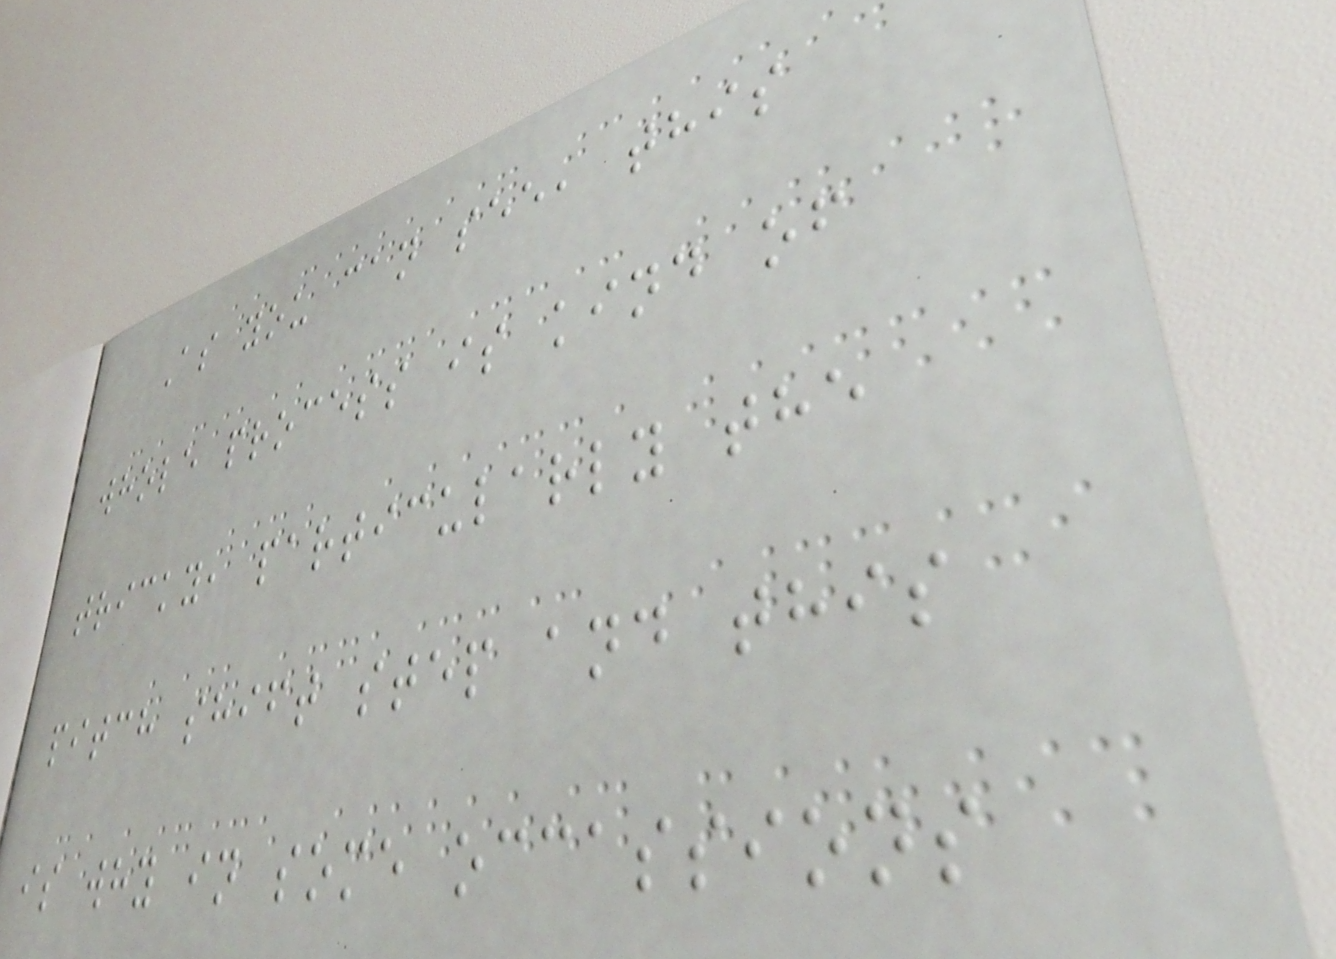As you can see, this
whole process is kind of
tricky, particularly the
pitch shift step and this
is why in some occassions
